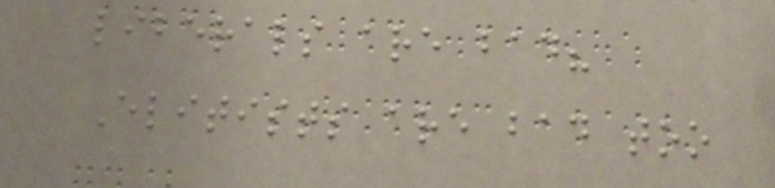liberals are bad?
Elitists are bad too
